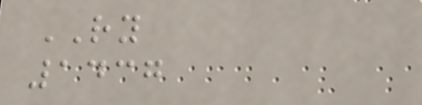RY
1437
